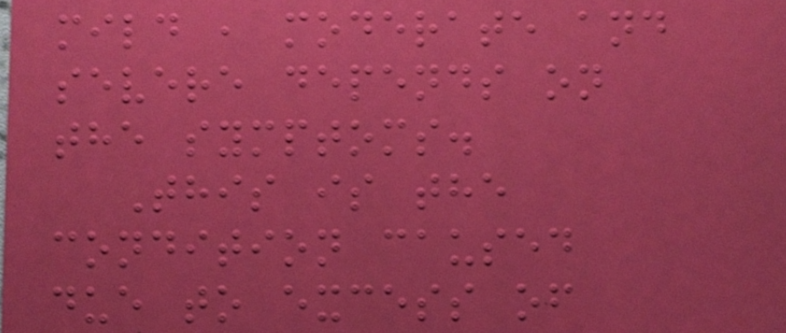mild , moderate and
severe depends on
the symptoms.
This is the
condition caused
due to excess of
